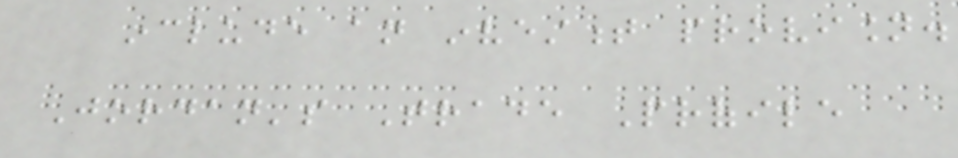include an investment provision.
Jordan's Trade Profile
